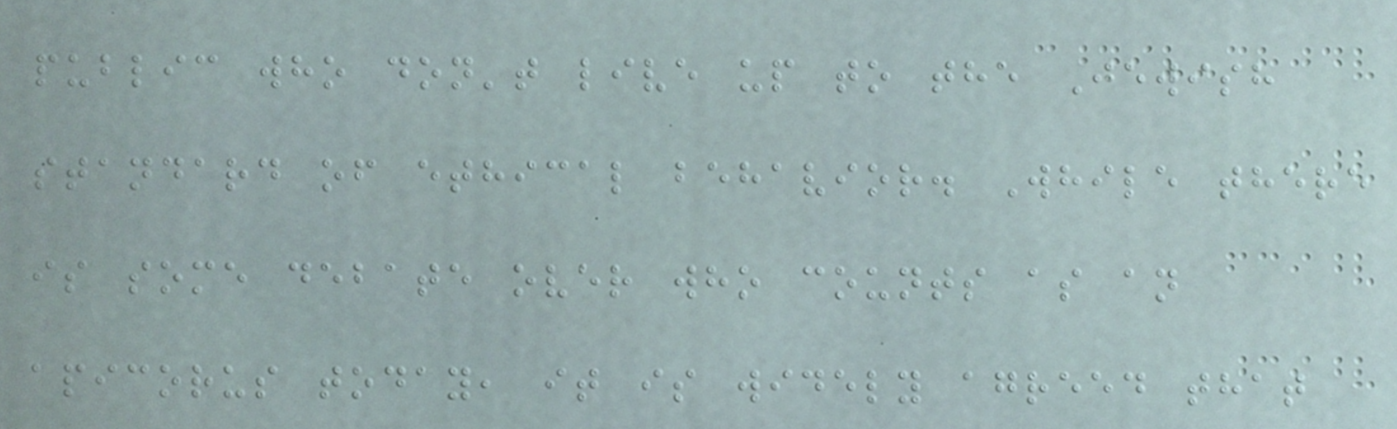public who don't live up to the Jewish
standard of ethical behavior. While there
is some debate over who counts as an
apicorus today, it is widely agreed that
